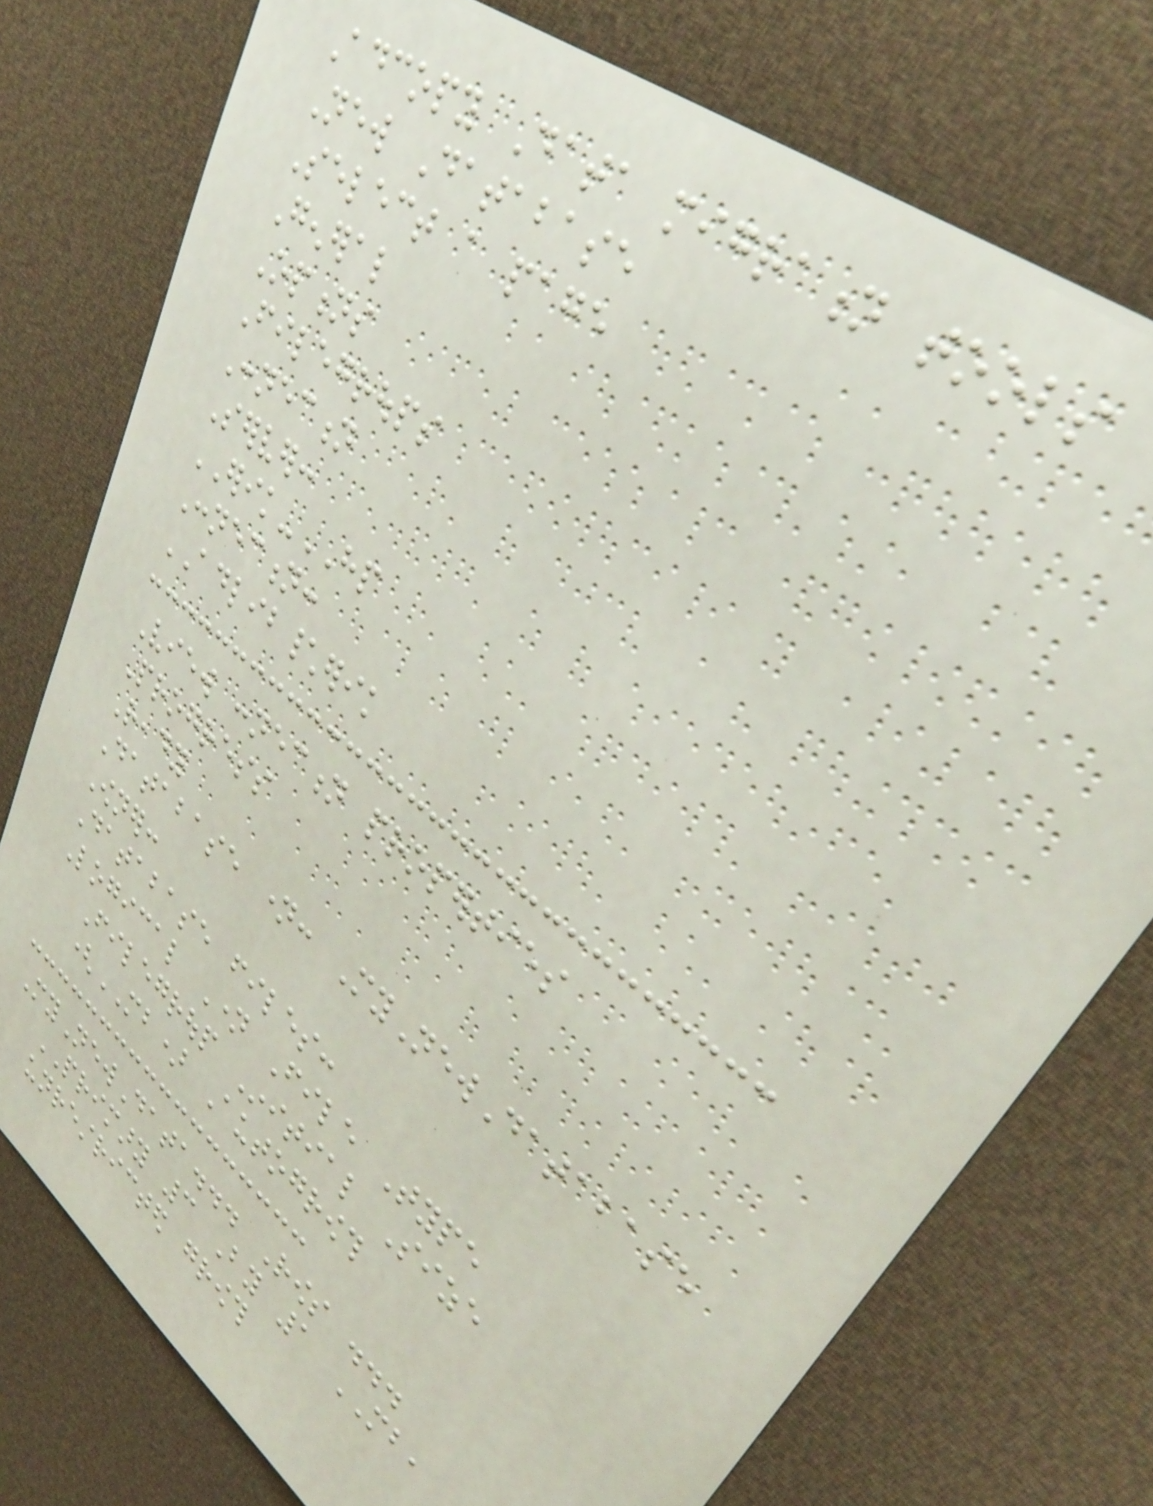Adcopy Data migration tools
New Database
Select a page
General
Options
Filegroups
Connection
Server:
ERIK-HP
Connection:
ADLIB\erik
View connection properties
Progress
Ready
Database name: MyNewDatabase
Owner:
Database files:
Logical Name File Type
Filegroup Initial Size
(MB) Autogrowth
MyNewData... Rows ...
PRIMARY 3 By 1 MB,
unrestricted growth
